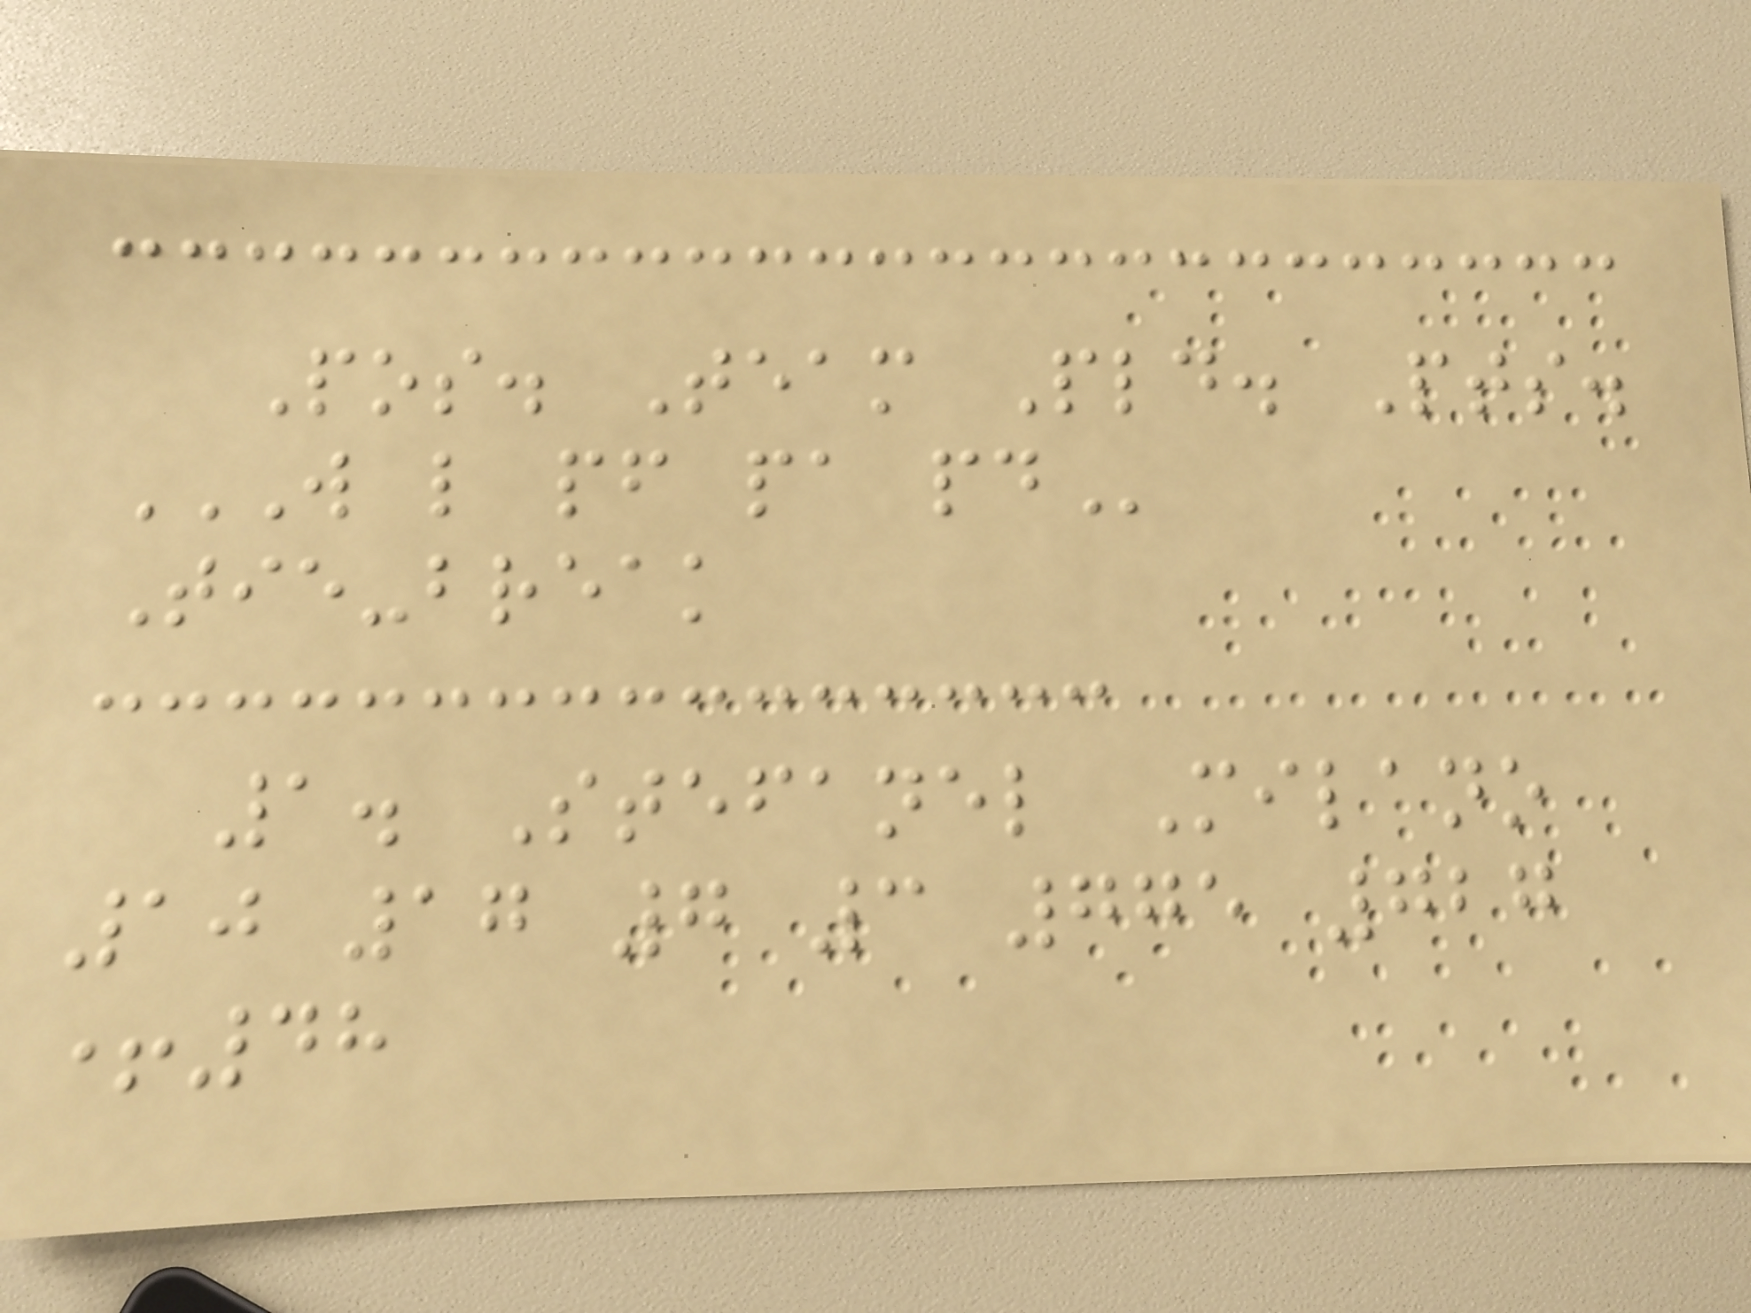Pos. Team Pld. Pts.
W L PF PA PD
Tie-break
1. Stefanel Milano
10 17 7 3 775 727
+48
